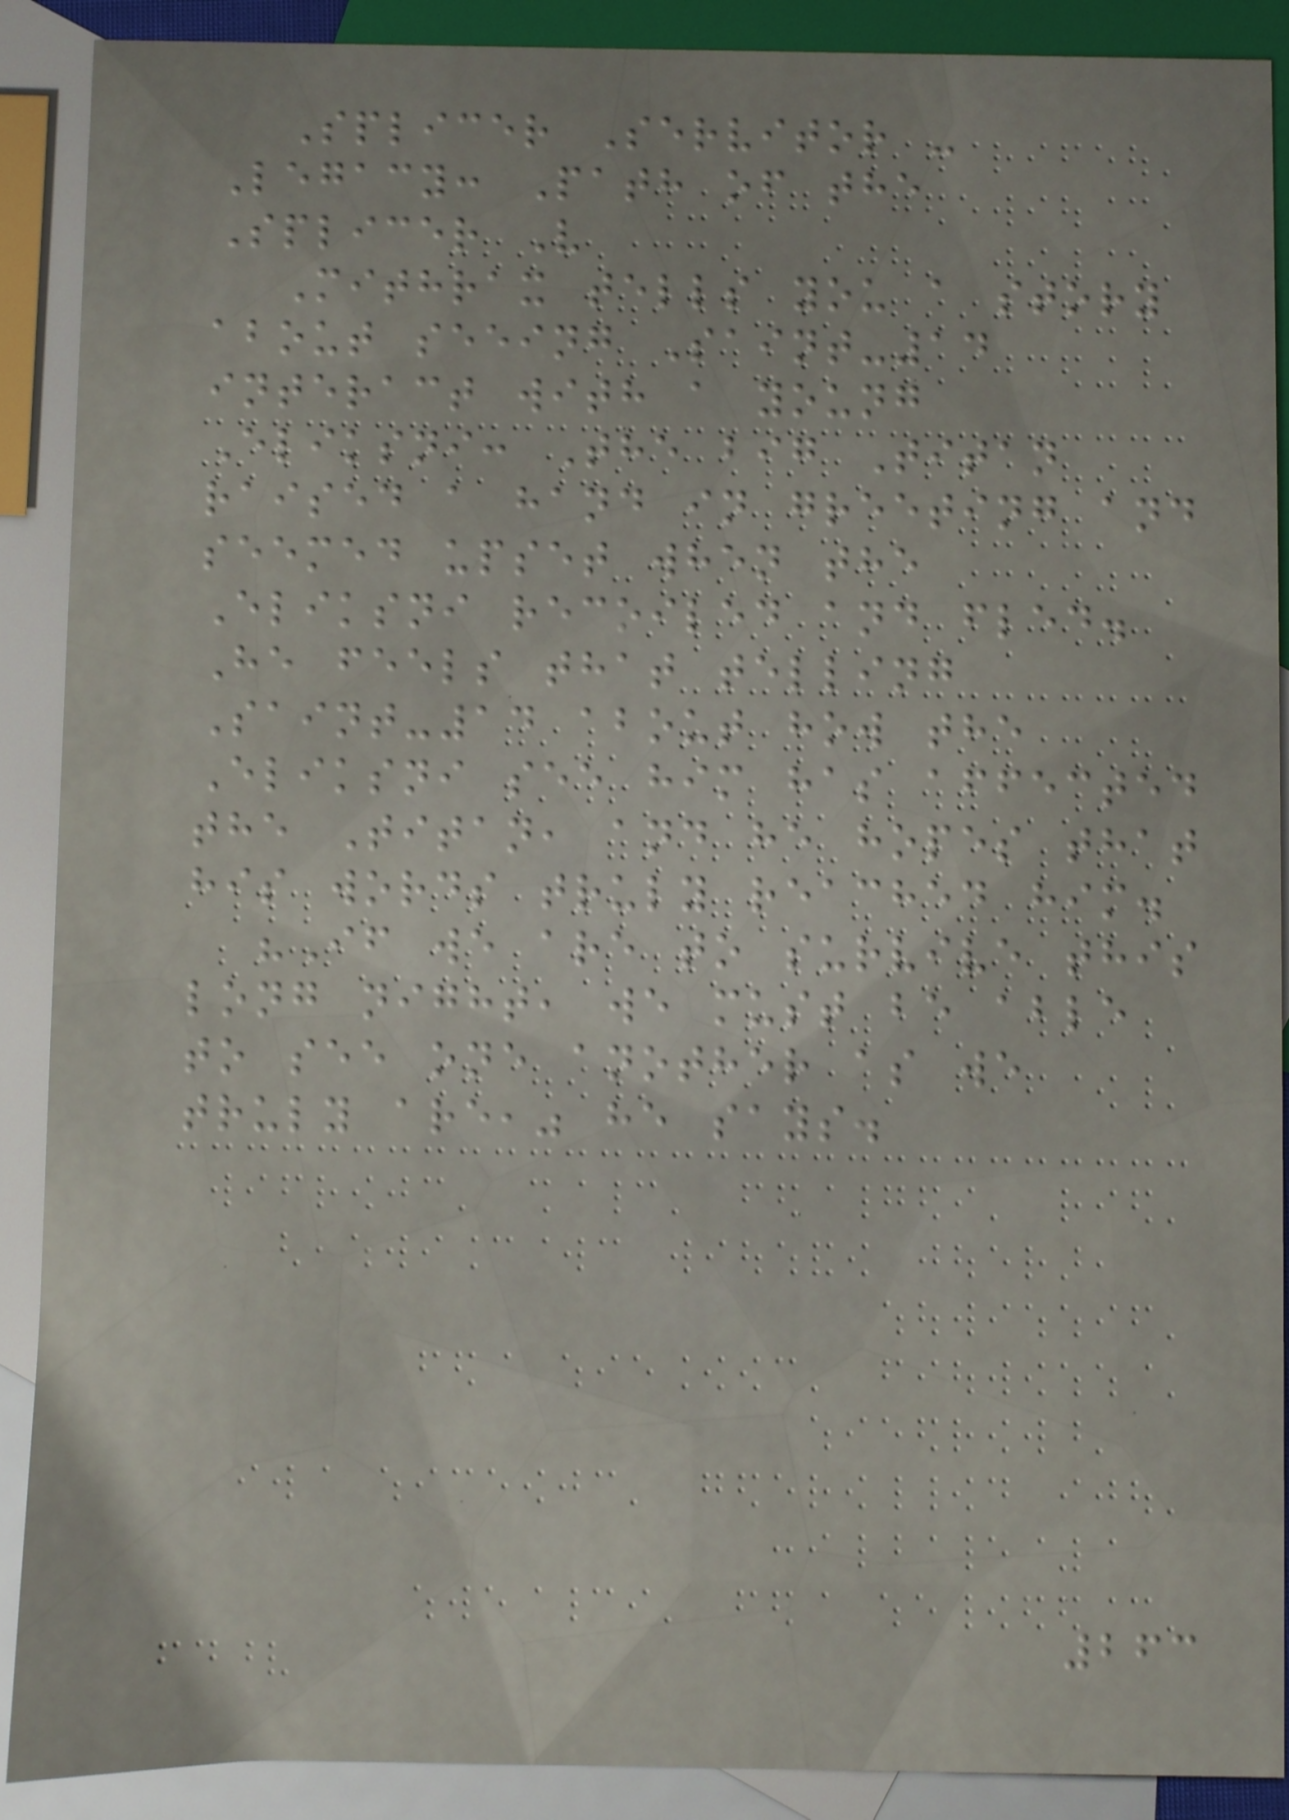Splicer Servitor -
Legacy: Path of the
Splicer V
Mithrax tells you a story
about seeing Saint-14
interact with a young
Eliksni: The big Titan
raised a hand in greeting and
seemed upset when the
Eliksni recoiled and fled.
He feels that telling
Saint-14 about how the
Eliksni see him has affected
the Titan, and he hopes that
his words truly reached him.
"If we are to survive this
long night, we must be able
to see one another as we
truly are," he says.
263
